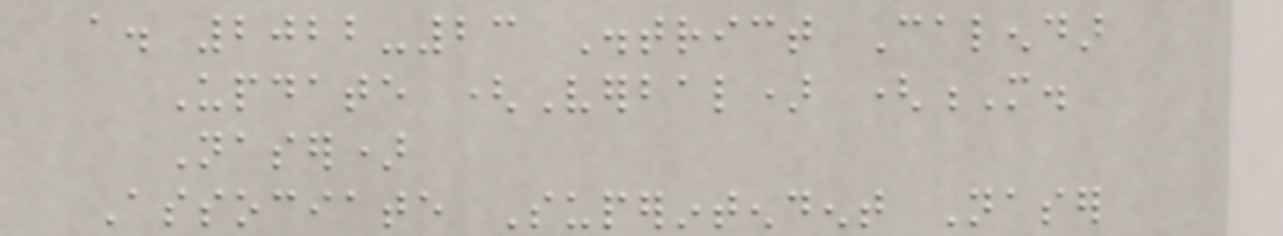a. 2022-23 District Calendar
Update (Verbal) (M.
Naser)
Associate Superintendent Naser
